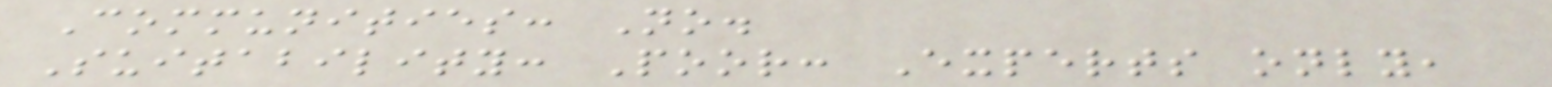Communities: No.
Suitability: Poor: Experts only,
